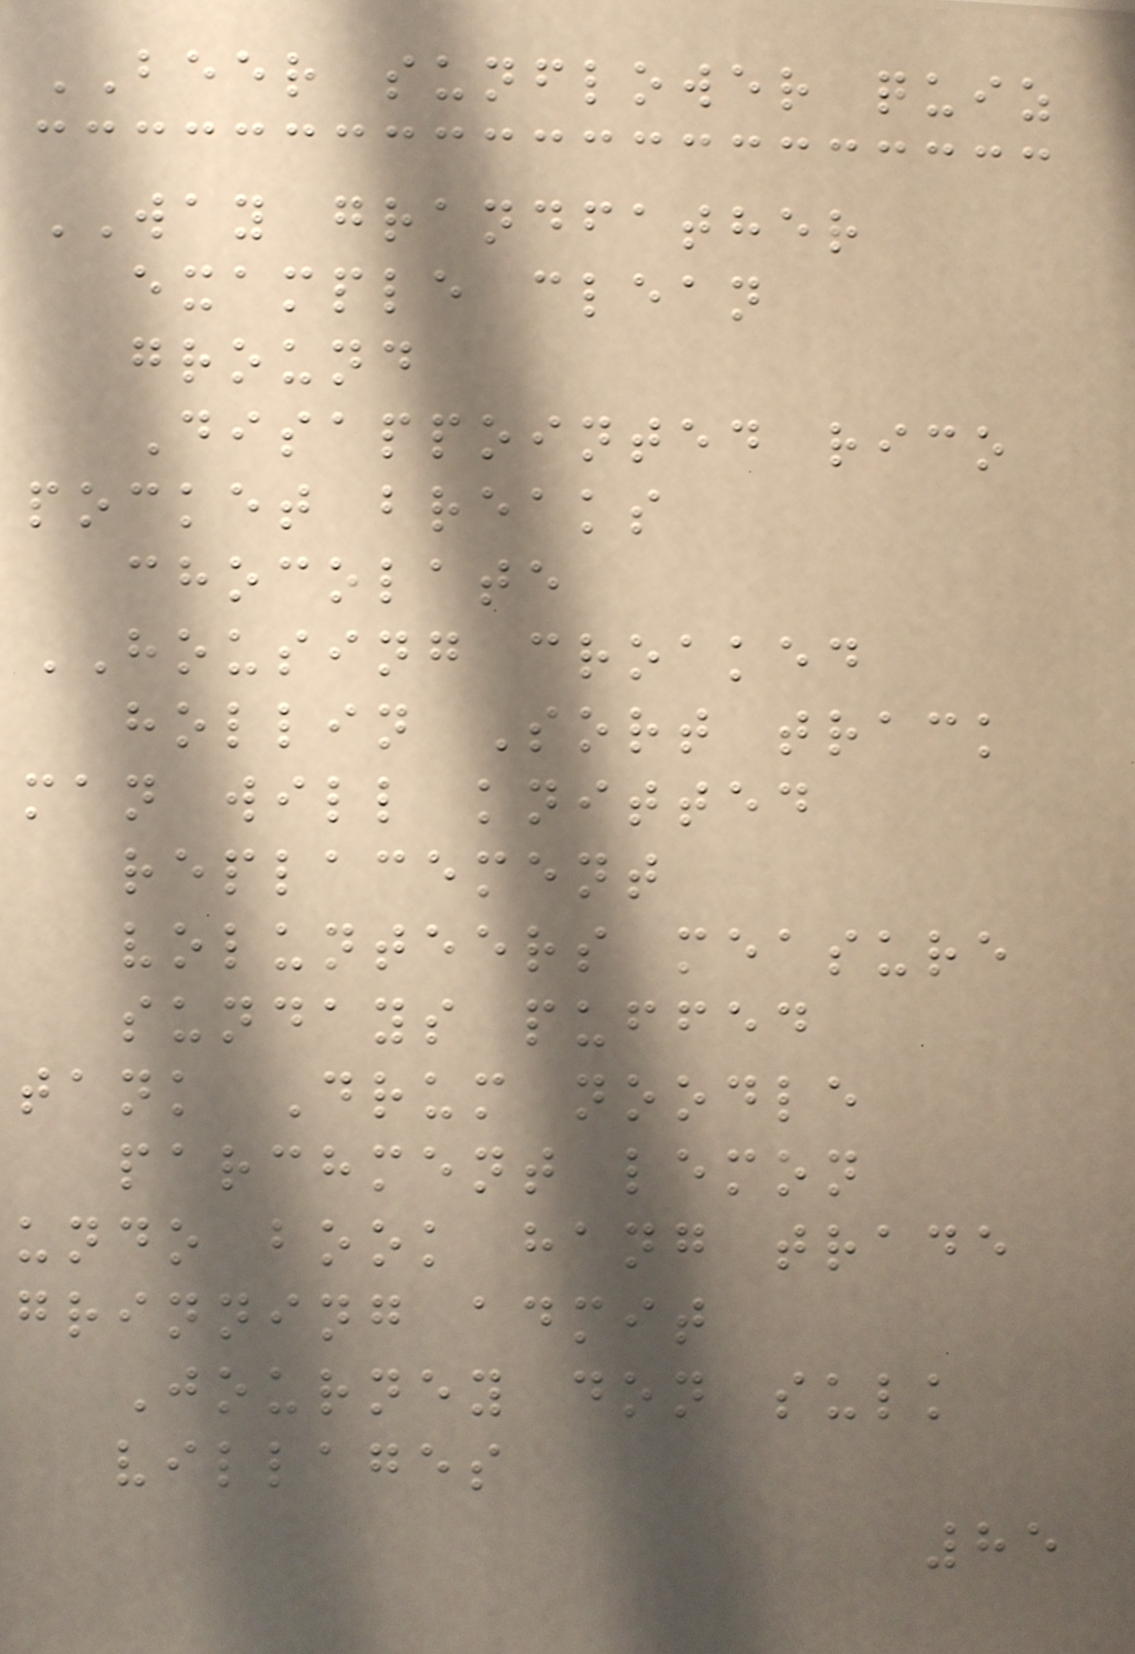BEER sunflower quiz
WAY grandfather
example clean
ground
Disappointed rico
pocket breaks
chocolate
HOUSING croaked
hollin Sort track
man will knitted
replacement
volunteers measure
sundays puffed
tank Drum noodle
parchment lemon
undo book hang trade
grinning admit
Journey don sulk
villages
85
